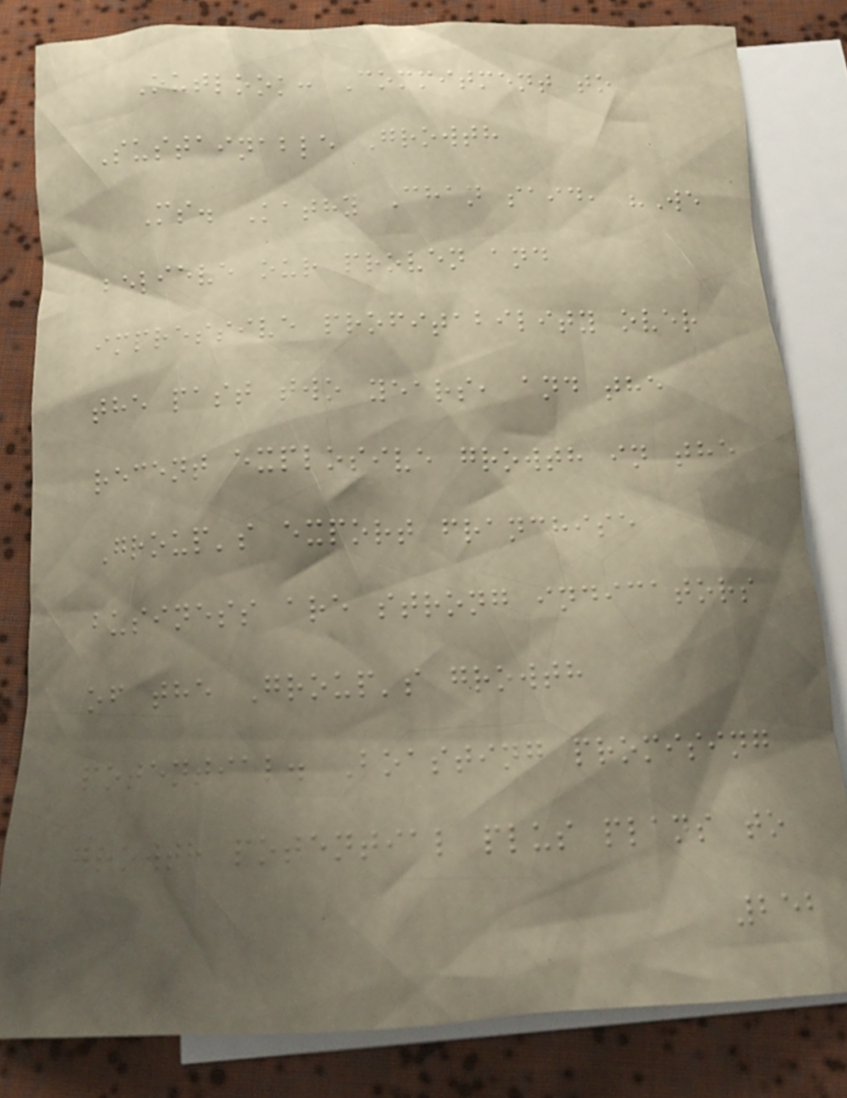Outlook: Commitment to
Sustainable Growth
Ms. Kathy Chan said, "We
believe our proven and
impressive profitability over
the past two years, and the
recent explosive growth in the
Group's export franchise
business are strong indicators
of the Group's growth
potential. Boasting promising
growth potential plus plans to
252
